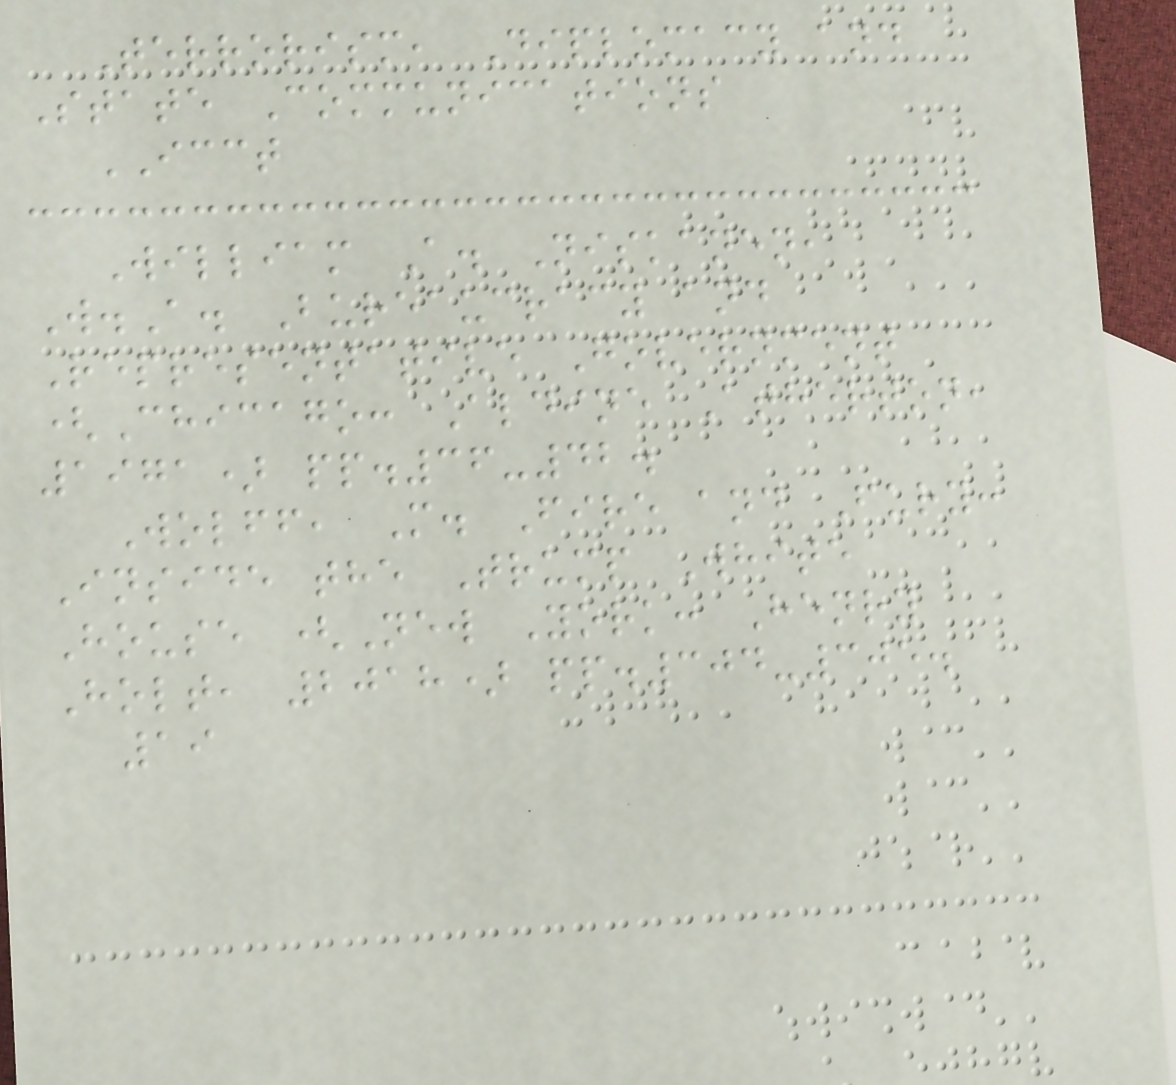Terrorism, Diplomacy and
State Communications
ICCT
William A. Niskanen,
W.A. Bureaucracy and
Representative Government
(Chicago: Aldine Atherton,
1971) pp.36-42.
Wolff, M. Fire and Fury:
Inside the Trump White
House (New York: Henry
Holt, 2018) pp.304-305.
19
